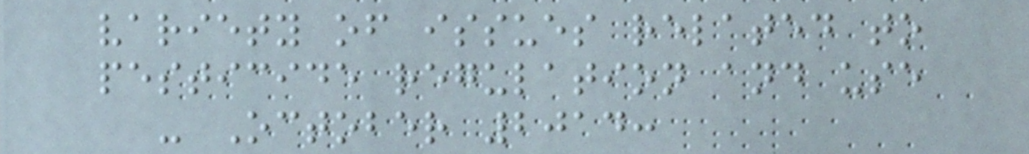variety of issues related to
pesticide regulation and use
- October 2014:
